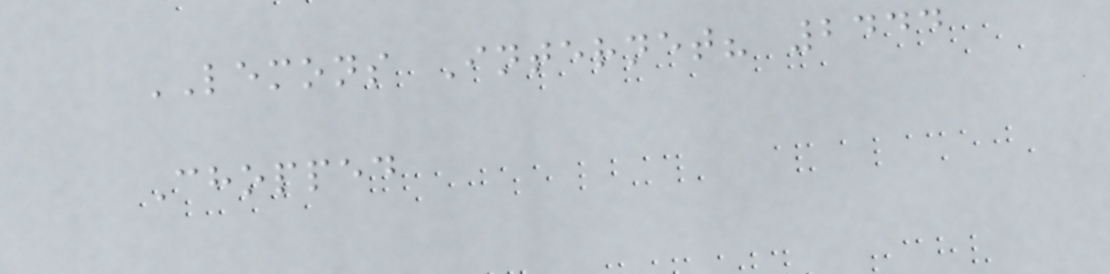LEMONS Internet? 2444
Chopped
